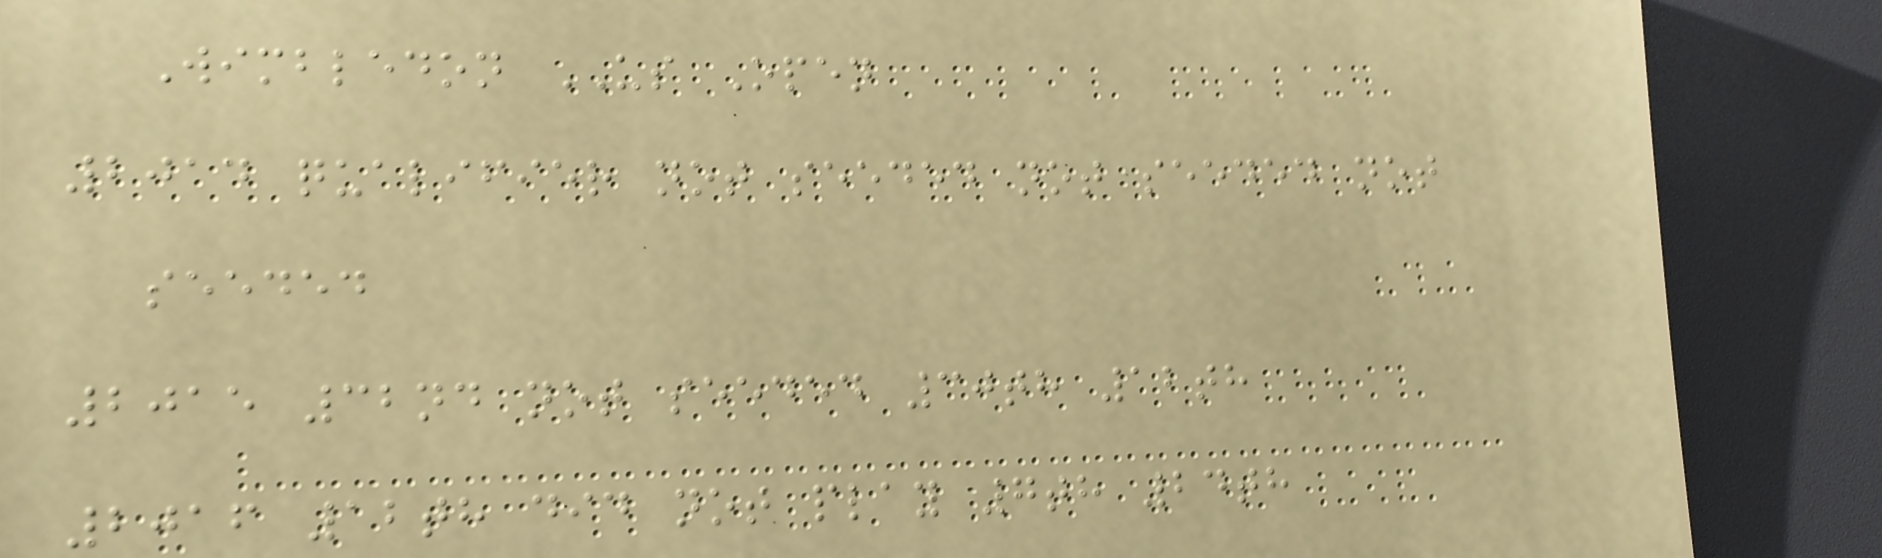Wimbledon US Open
2014 qualifier not seeded not seeded not
seeded
2015 32nd not seeded 30th 12th
2016 12th did not play 7th 24th
